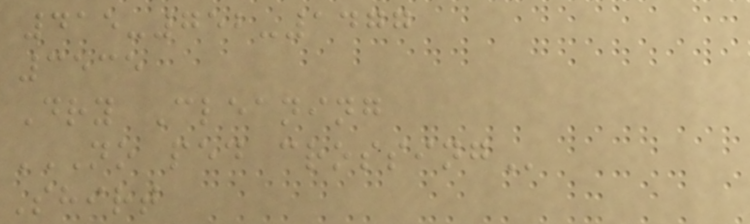415-752-1477
3535
Dry Cleaning
NO PED CROSSING
Shirt
